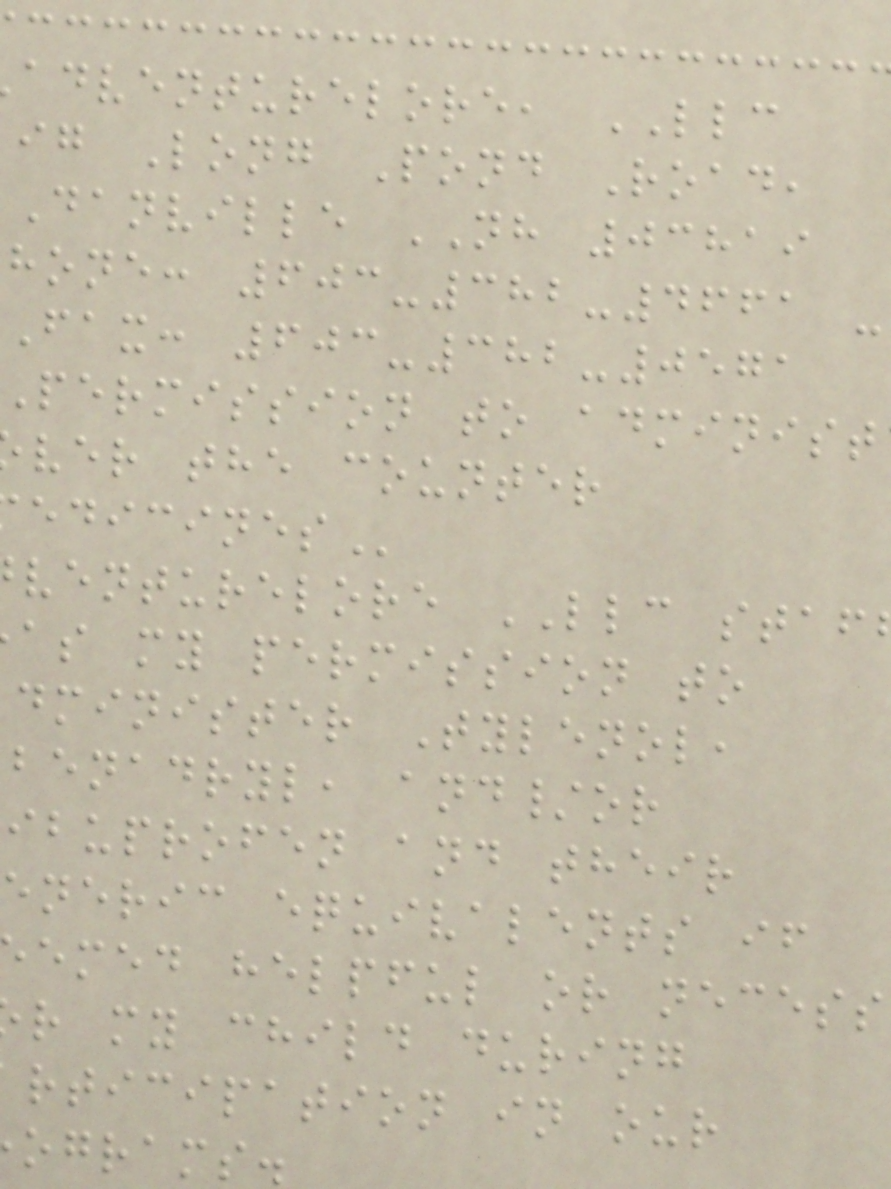adventurelore, LLC
ig Long Pond Road,
Danville NH 03819
hone: 603-382-4661 -
Fax: 603-382-0571
permission to
ver the counter
venturelore LLC staf
as my permission to
dminister Tylenol,
benadryl, and/or
ibuprofen and their
eneric equivalents if
emed helpful or necess
r my child during
rticipation in our
ograms.
